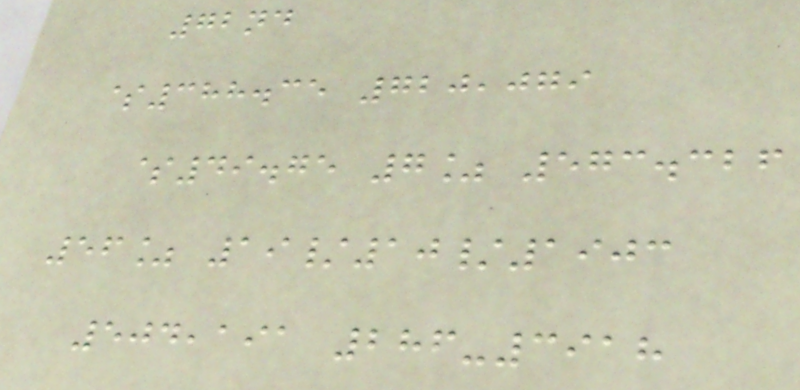72nd
$388.35 720,079
$49.75 7% 573.326
56% 19/10/1903
504,191 286-3918
